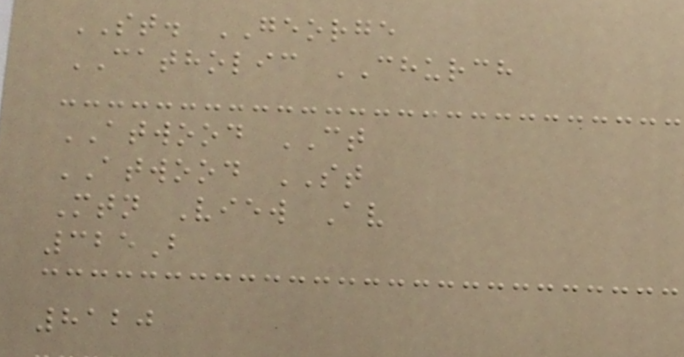ST. GEORGE
CATHOLIC CHURCH
ATWOOD CT
ATWOOD ST
Mtn View Av
325B
8120
